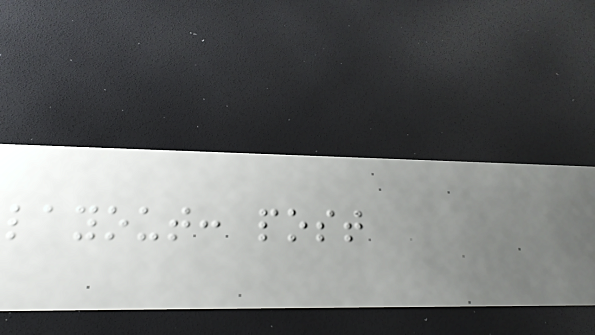layout: post
